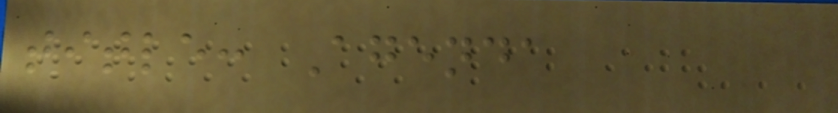title: Agenda
